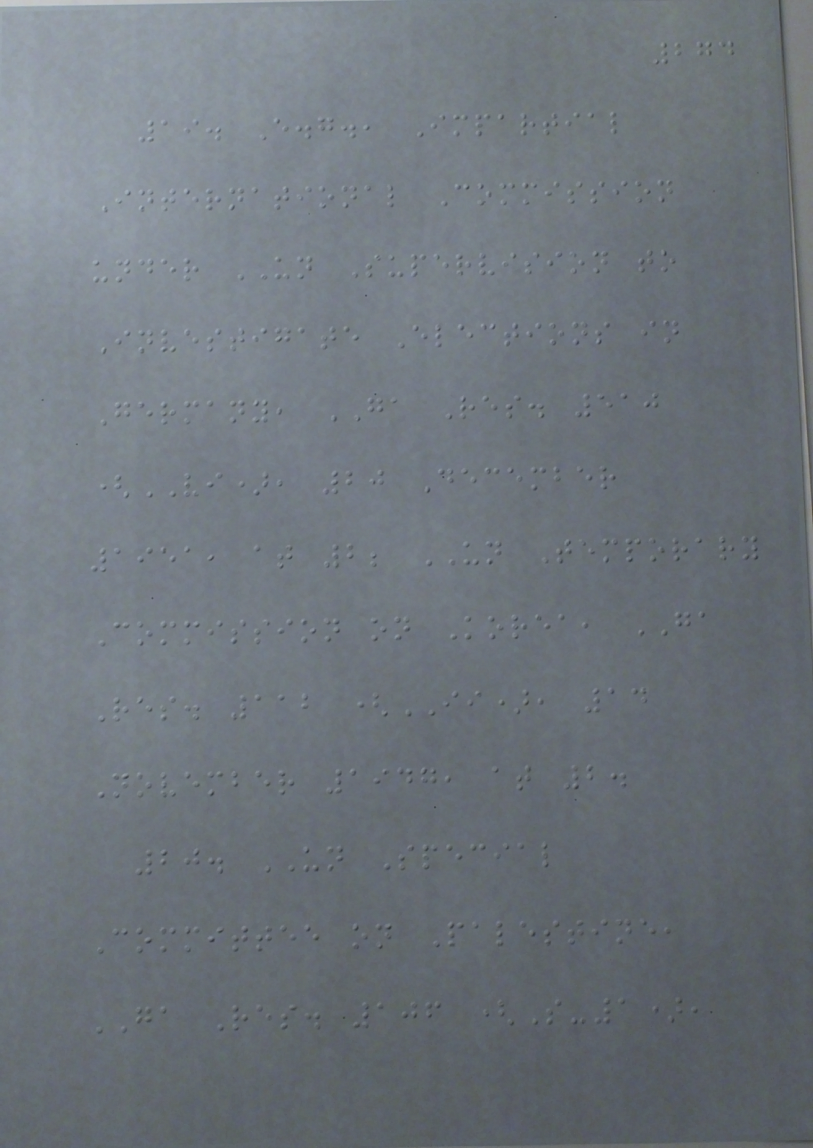274
19. E.g., Impartial
International Commission
under UN Supervision to
Investigate Elections in
Germany, GA Res. 510
(VI), 20 December
1951, at 2; UN Temporary
Commission on Korea, GA
Res. 112 (II), 14
November 1947, at 2.
20. UN Special
Committee on Palestine,
GA Res. 106 (S-1),
